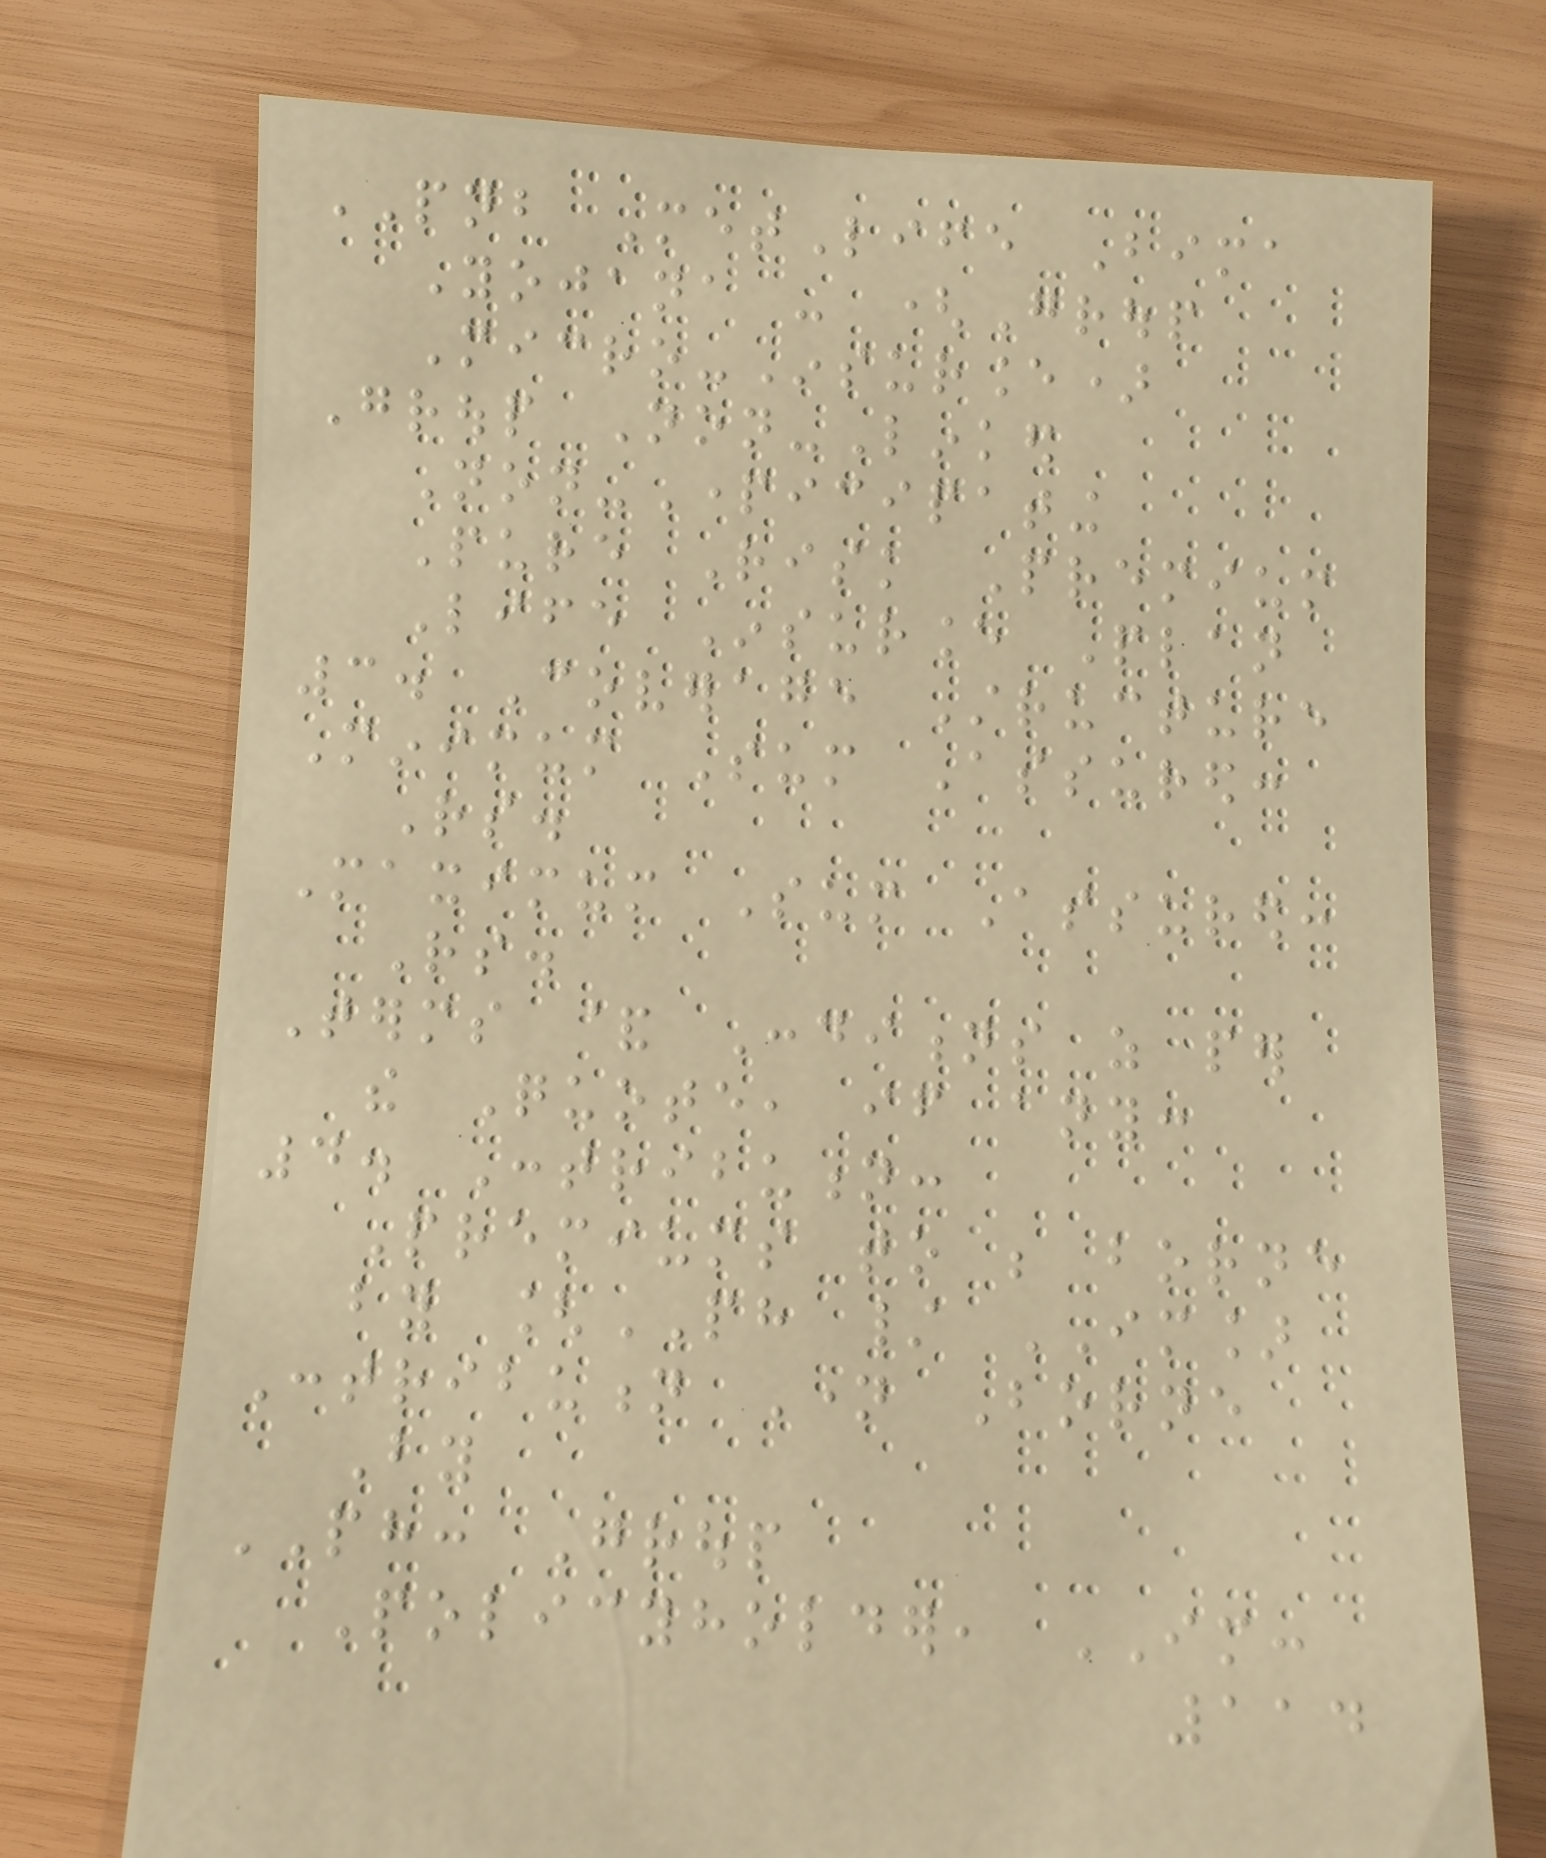PNB MetLife Bima
Yojana - (Group
Micro-Insurance)
Group Non-Linked
Non-Participating
Pure Risk Premium
Life Insurance Plan
3. Coverage Structure
Minimum Sum Assured:
Rs.
Maximum Sum Assured:
Rs.
Terms & Conditions as per
the Quote, if any:
4. Contribution:
Premiums to be borne
by [PH / IM]
Contribution Name Borne
By
PH: Group
Policyholder, IM:
114
